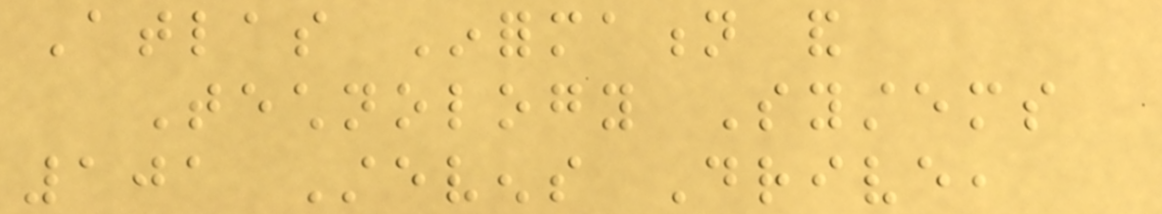Atlas Information and
Technology Systems
101 Stevens Drive,
